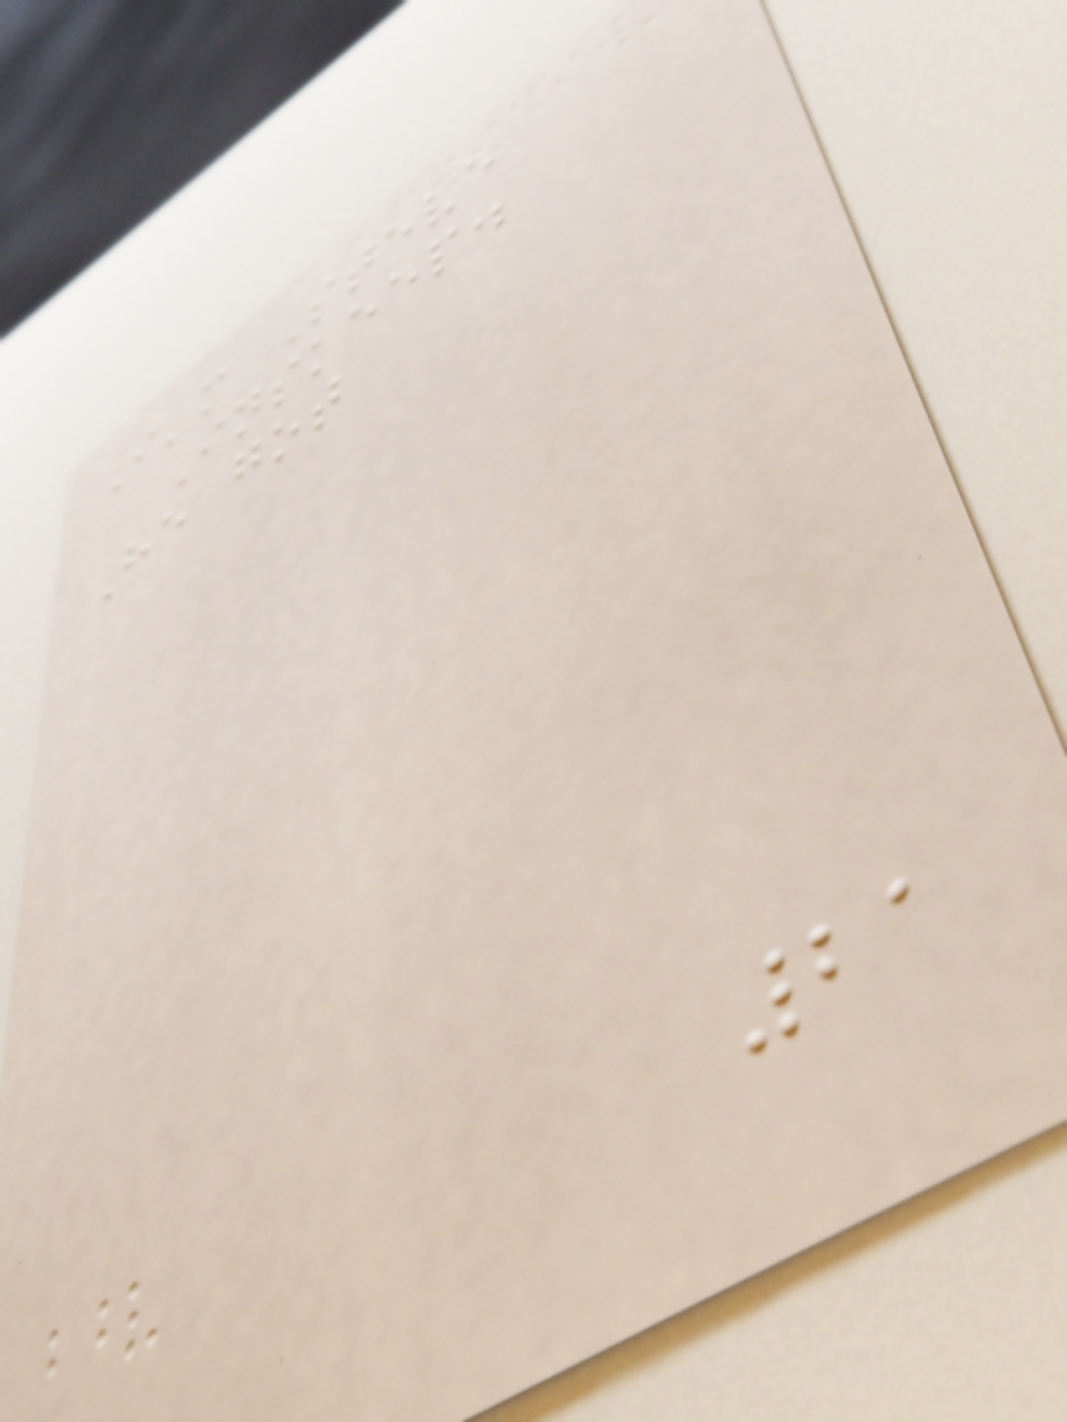I'm Steve
Inskeep.
He got
21
